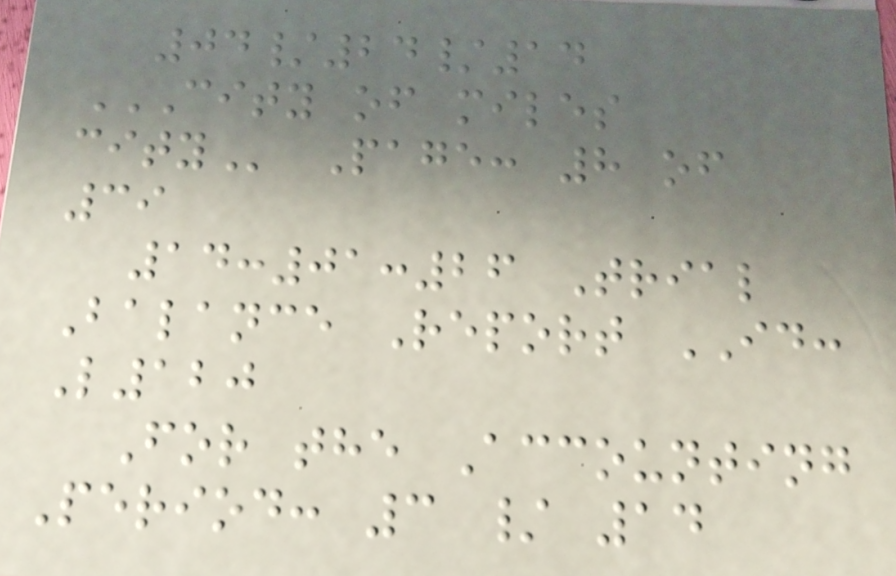04/24/14
CITY OF MILES
CITY Page: 8 of
39
14:01:26 Trial
Balance Report ID:
L120
For the Accounting
Period: 3 / 14
